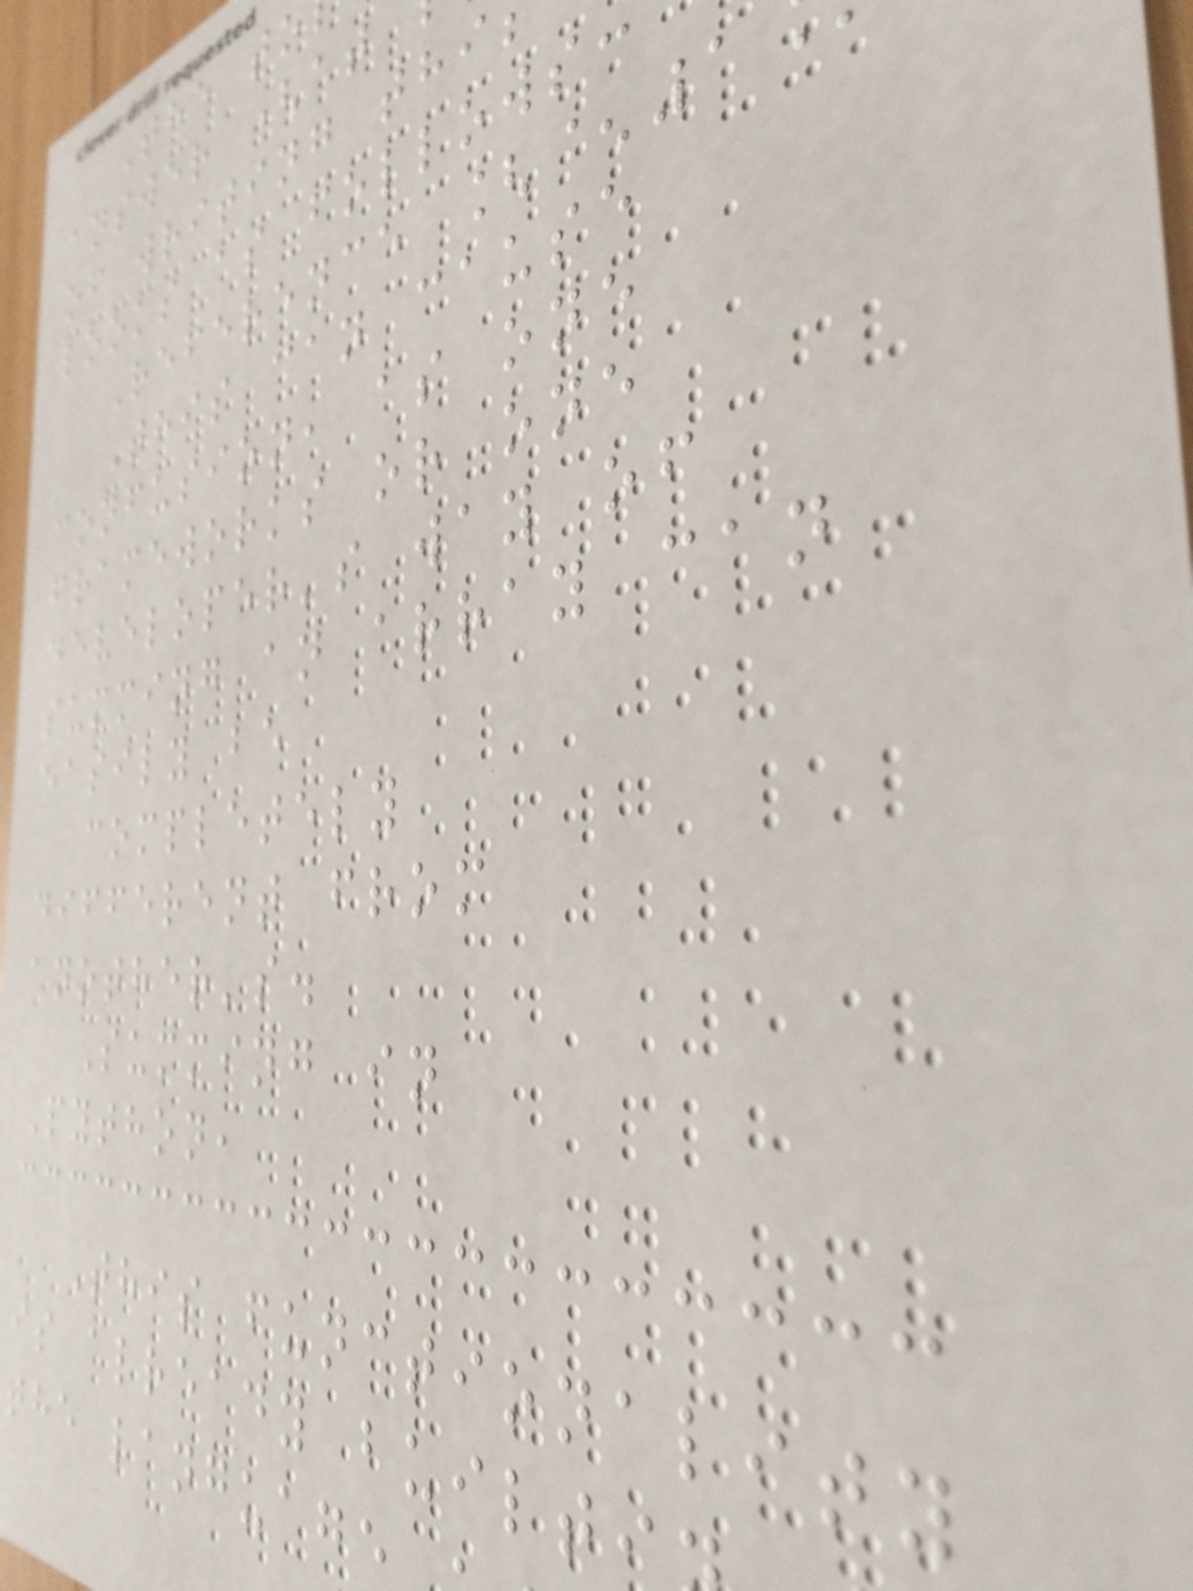The to
answer (at
of writing thi
looks as follows:
Reference [^1
This can cause
confusion, as one
frameworks or one
developer's way of
summing an array can
easily be
completely
different from
another's.
Summing in
Python,
This functionality
is already builti
the language
